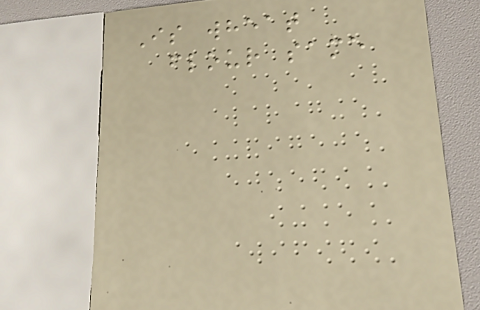Is wheat
flour same
